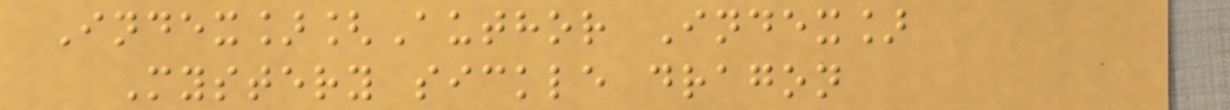Index][Author Index]
Mystery sickle dragon
